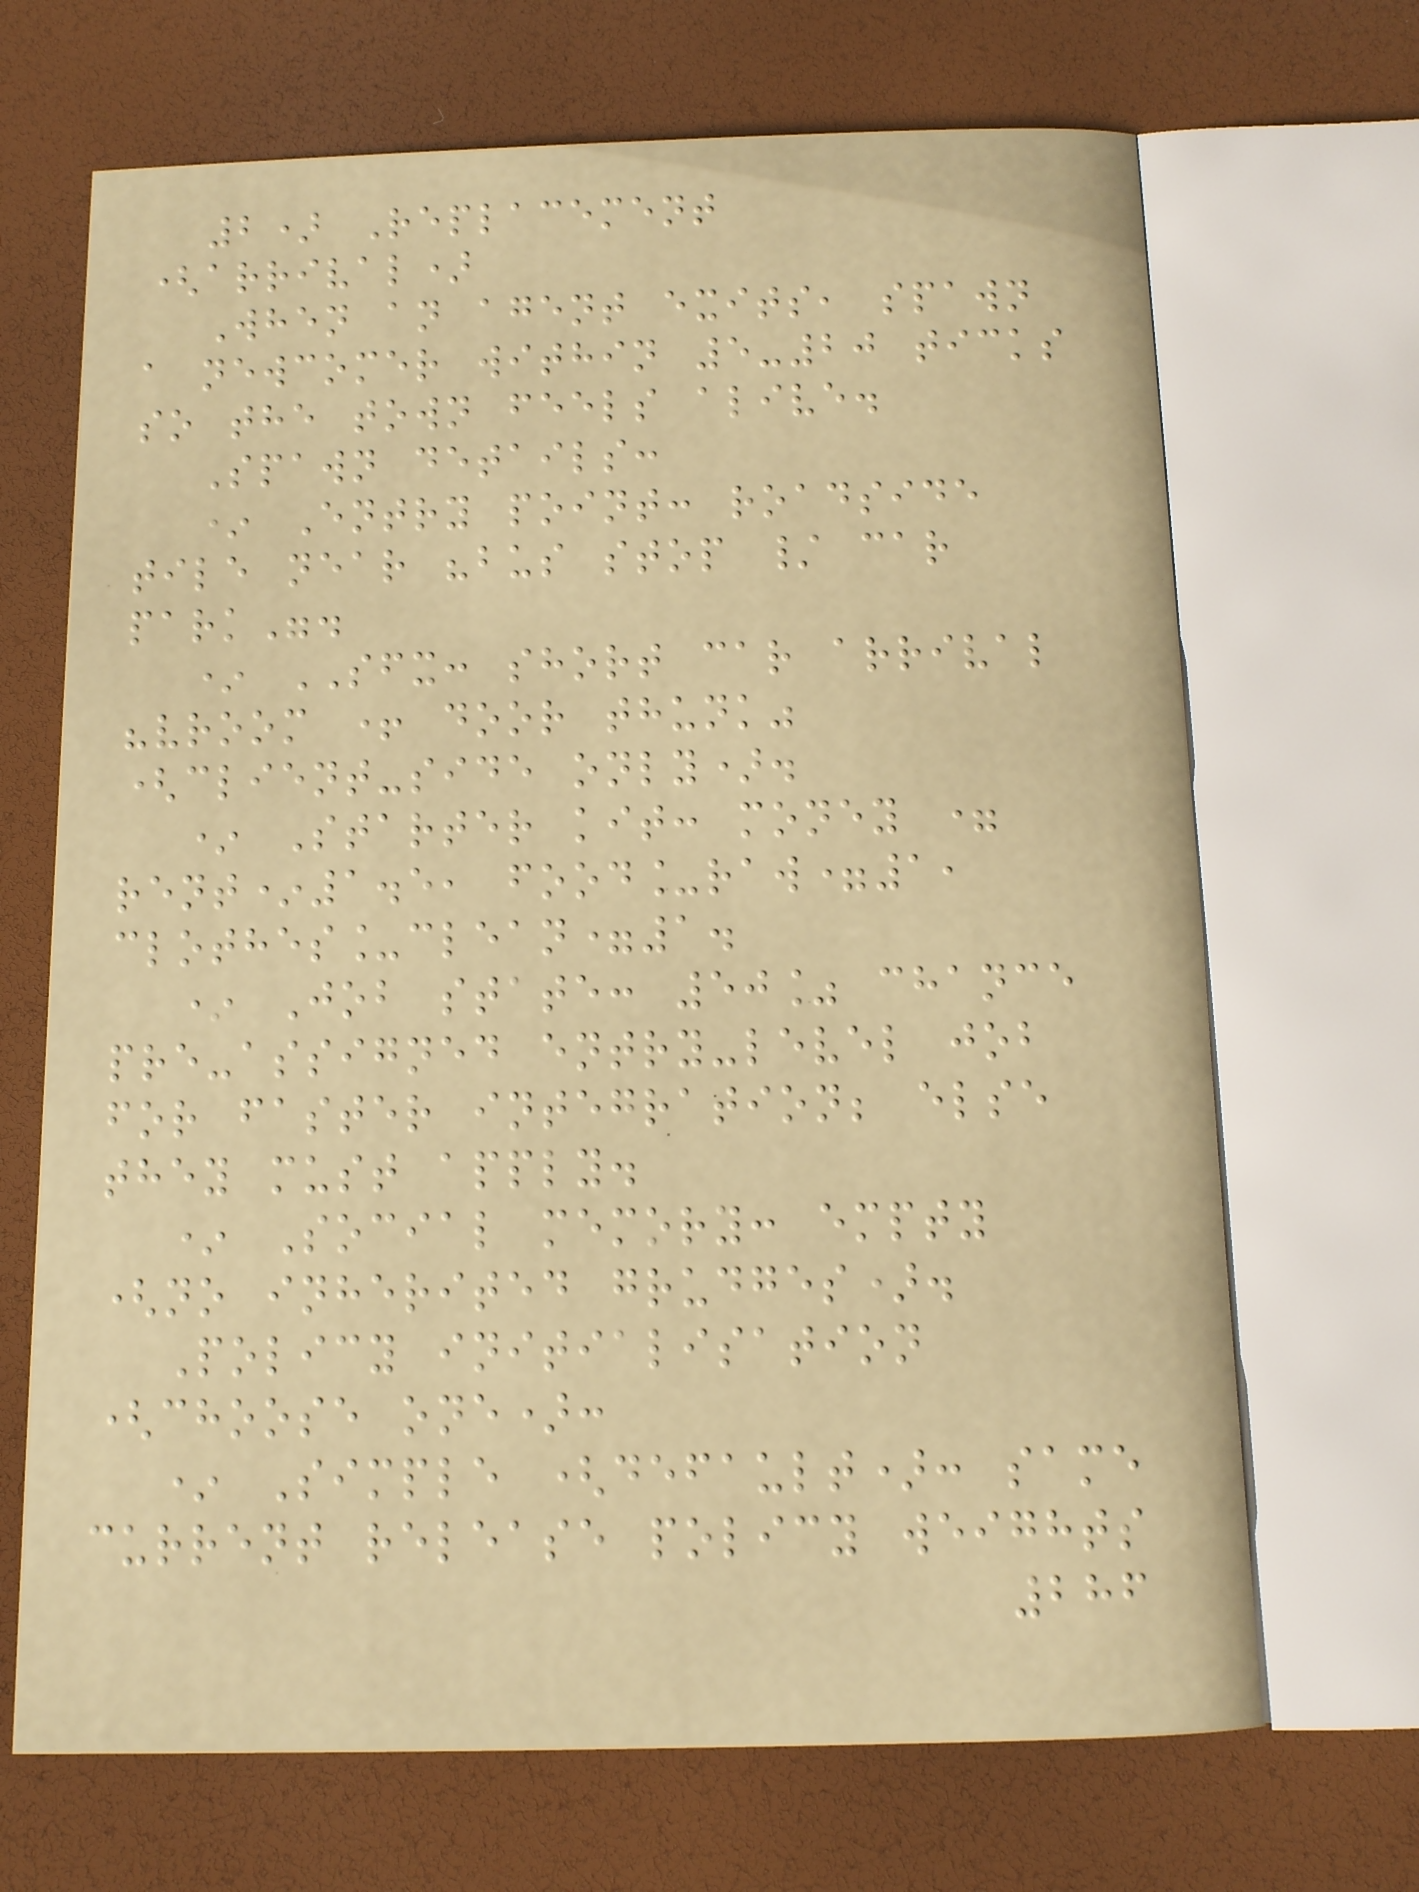2) Replacement
(arrival)
When an agent exits, spawn
a newcomer within 5-20 ticks
so the town feels alive.
Spawn details:
* Entry point: roadside
tile near "bus stop / car
park".
* SFX: short car arrival
"vroom + door thunk"
(client-side only).
* Starter kit: money =
rent*1.5, food_raw=1,
clothes_clean=1.
* Job state: 50% chance
pre-assigned entry-level job
for faster integration; else
they must apply.
* Social memory: empty
(no inherited grudges).
Policy initialisation
(choose one):
* Simple (default): same
current release policy weights
286
